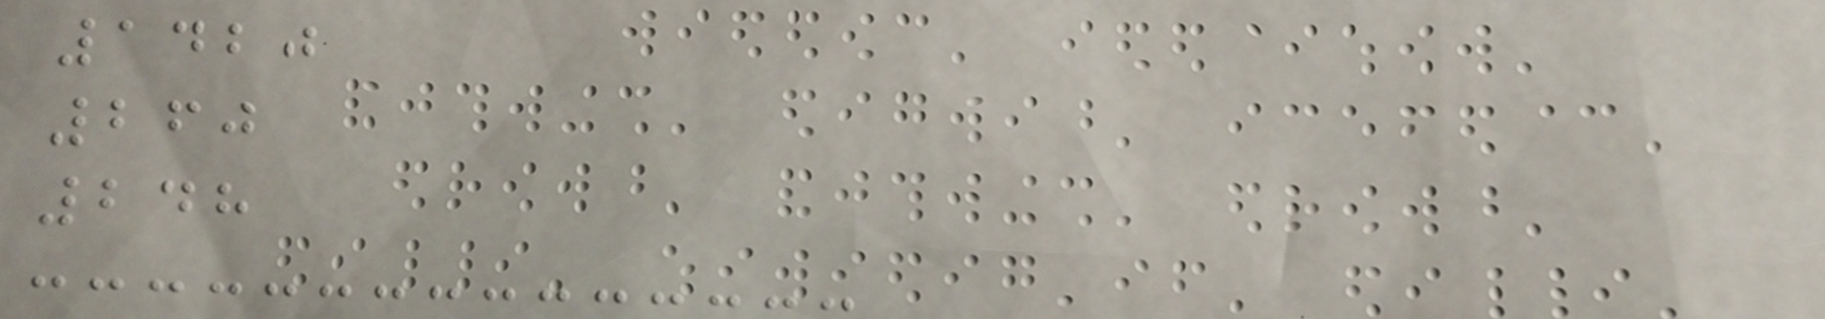1420
260
248
